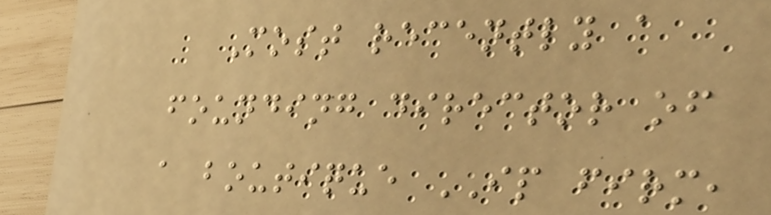Most recently a
founding director of
a boutique IP firm,
